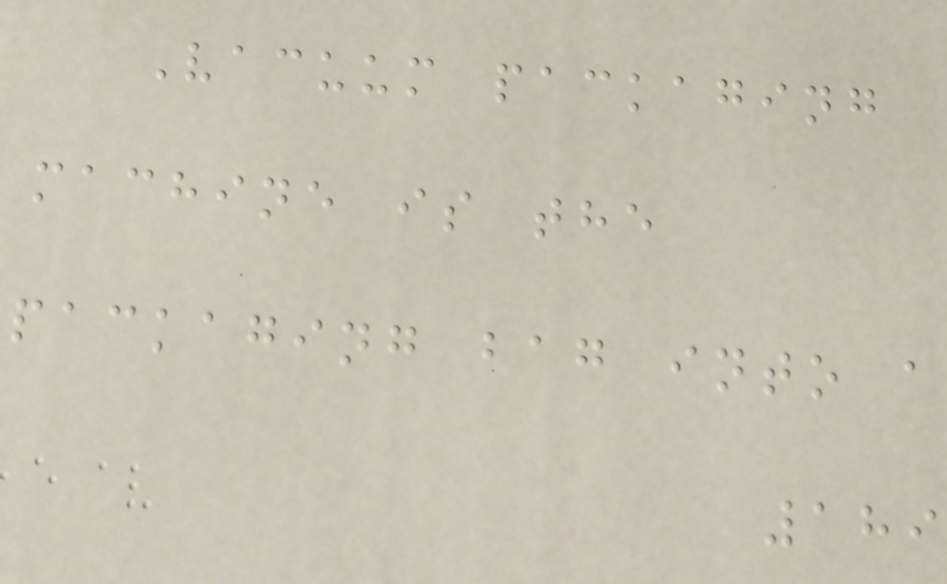Vacuum packaging
machine is the
packaging bag into a
189
